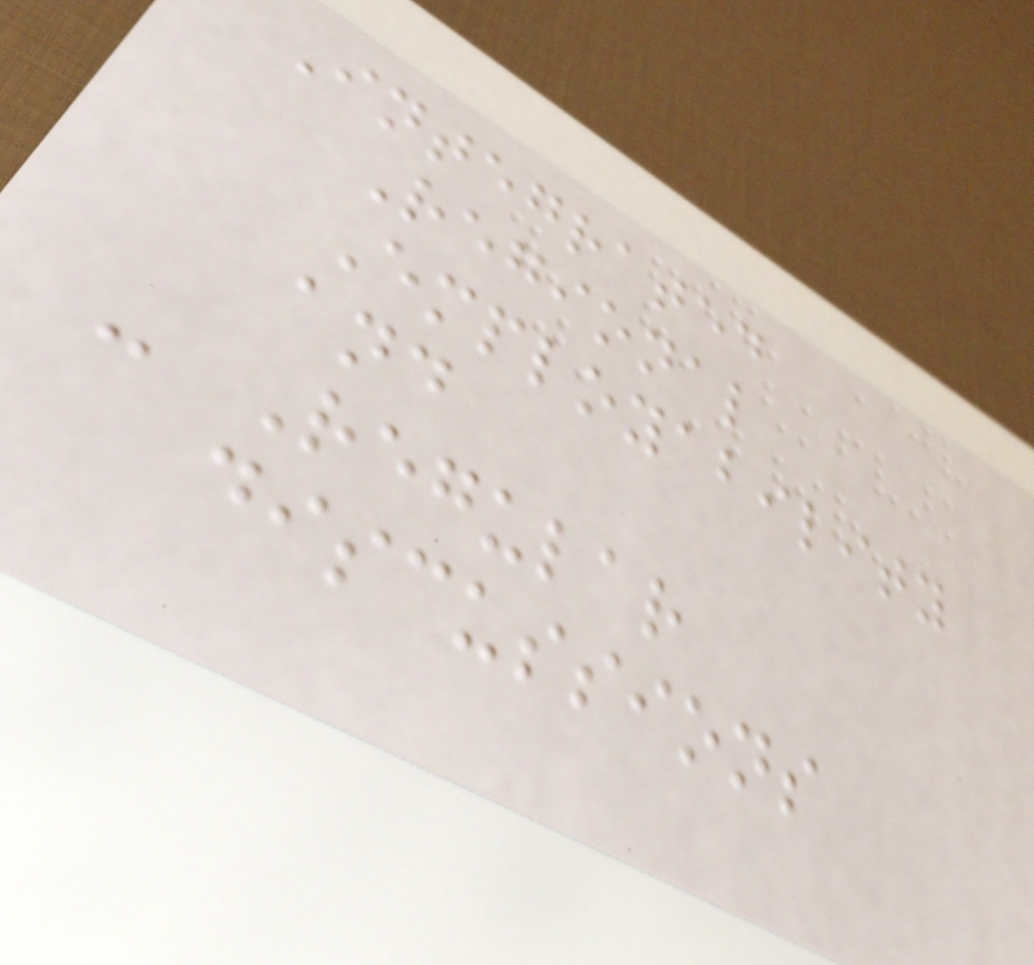Integrated
Regional
Employability
and
- Regular
discussions
